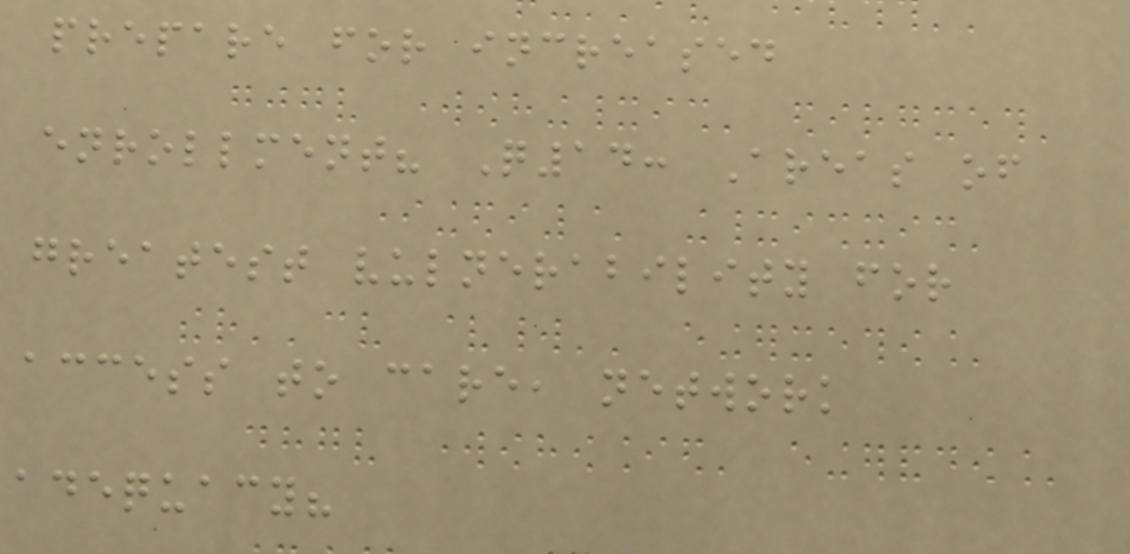prepare for increased
enrollment? Q14: Areas of
greatest vulnerability for
access to care, network
adequacy?
